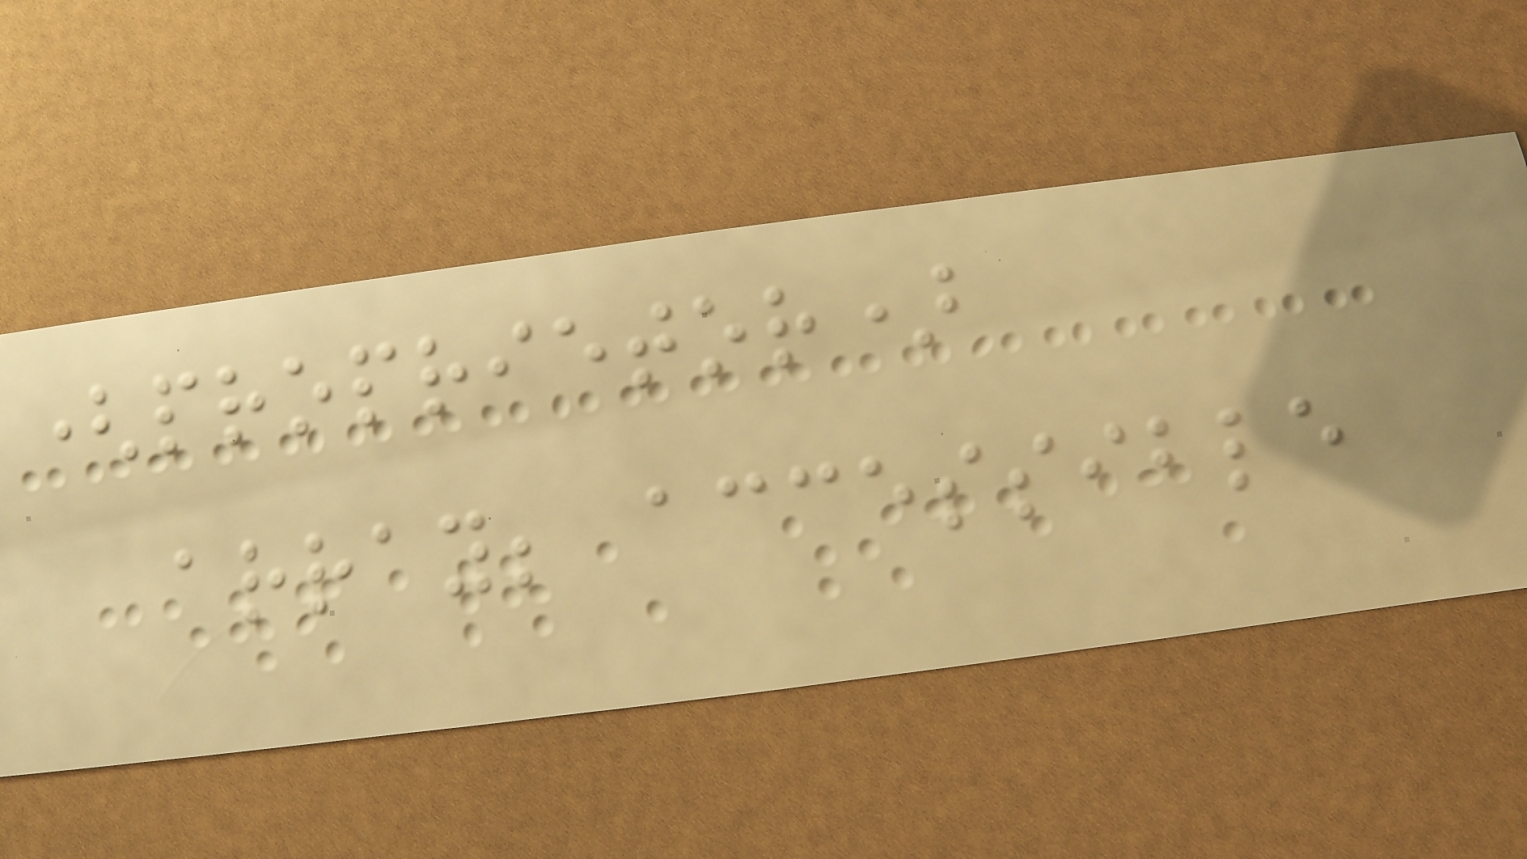(proprietor)
array; accessible
